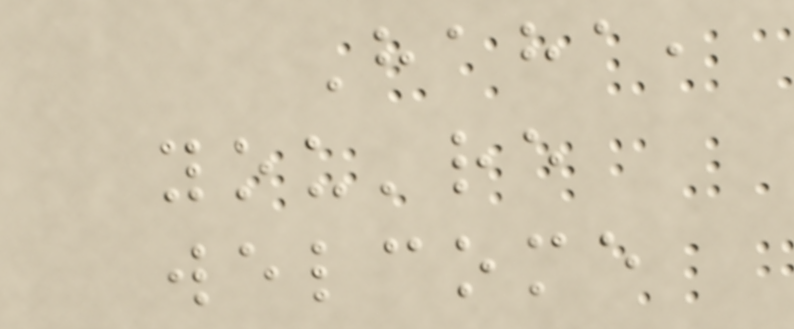Haha,
you're
welcome
